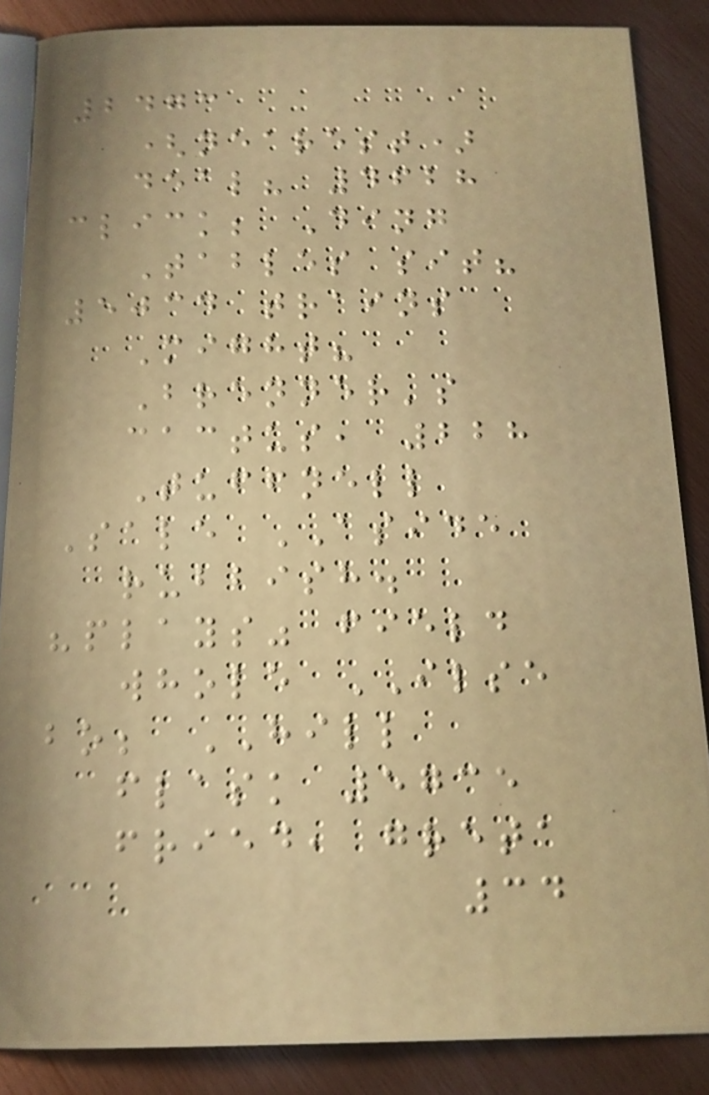2473
(nearest)
deal? 4628
click; Ding
Tables sit?
5034 trains
Might?
Brenner's
cactus, 228
Tuffnell
Sale ASIDE
rubbish.
"plays" field
whole ILSE
bo; HILL
flask 5735
fried, greta
34
